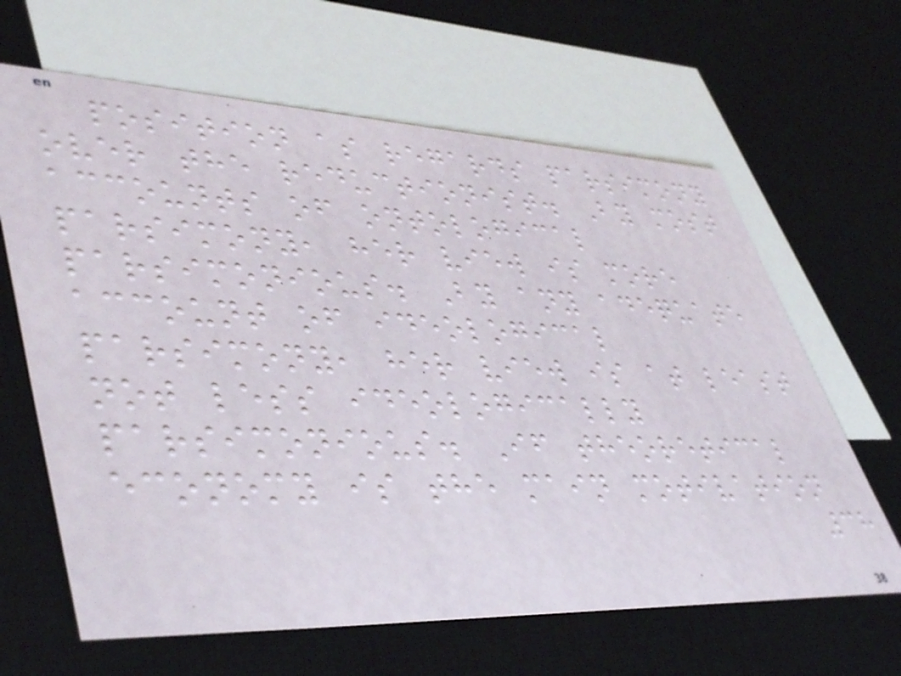position as regards parsimony
over the reductionist. By most
accounts of ontological
parsimony, her view is more
parsimonious. By any adequate
account of ideological
parsimony, her view is at least
not less ideologically
parsimonious. If theoretical
economy is the main motivation
38
